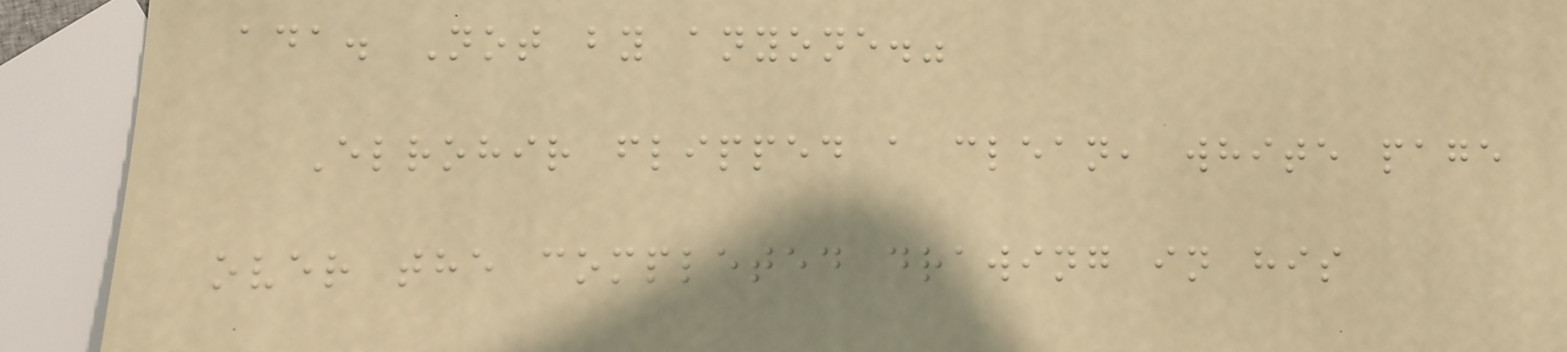ada. Not by anyone."
Elrohir flipped a clean, white page
over the completed drawing in his
